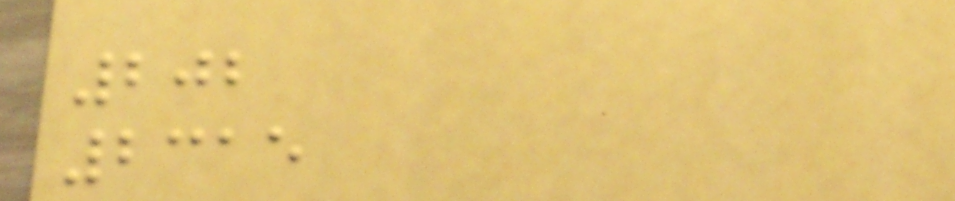202
2315
